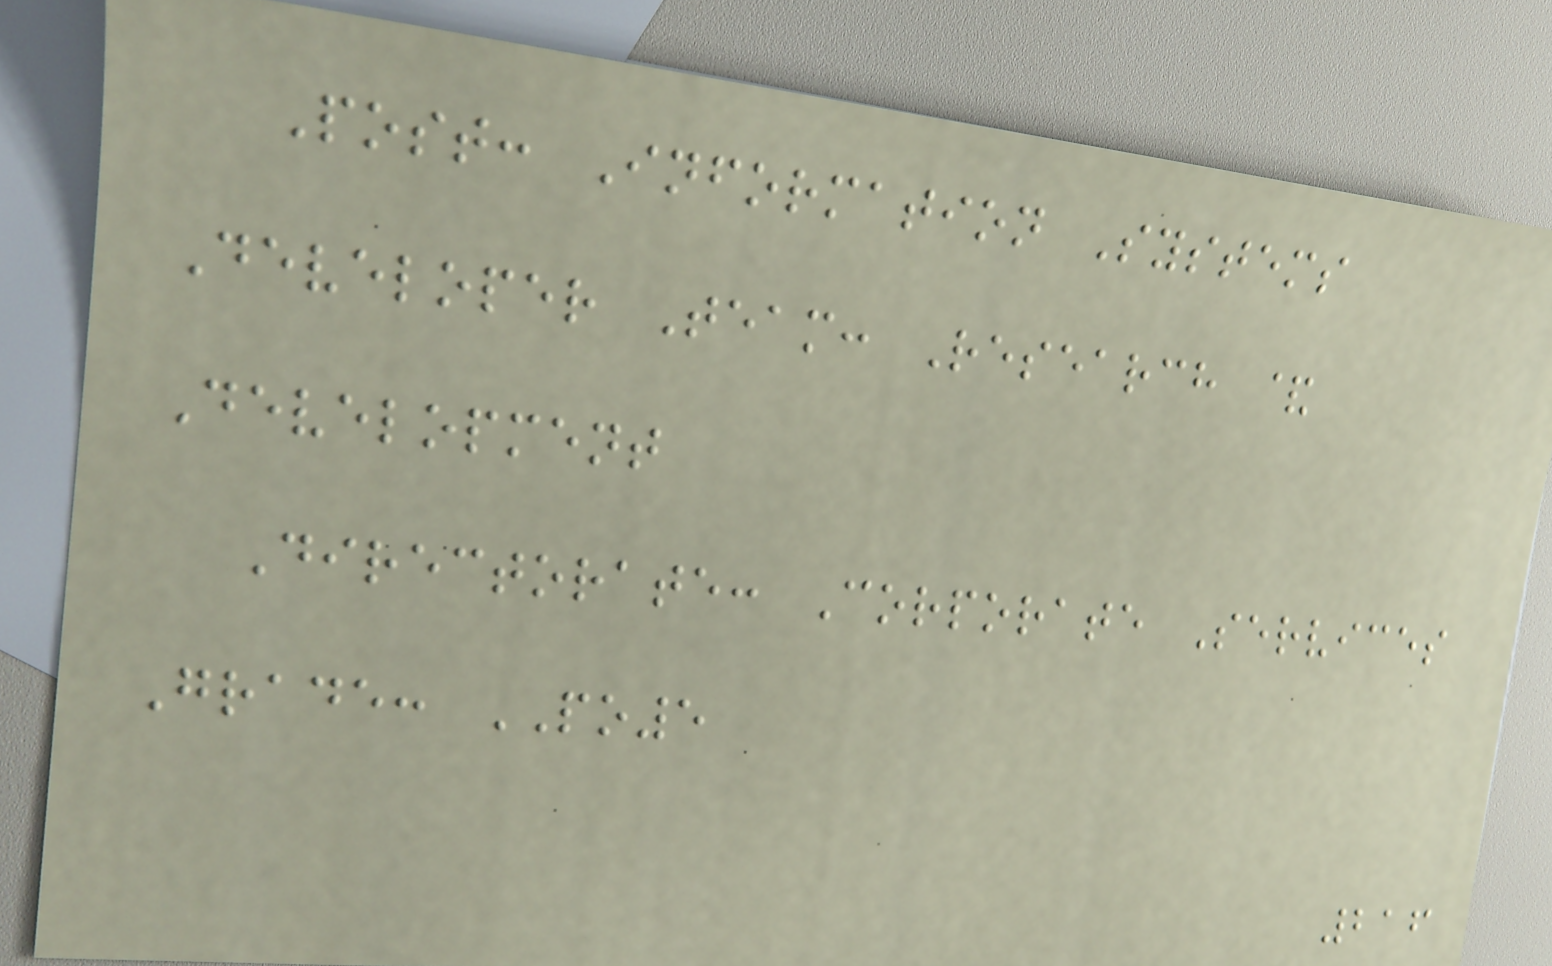Post: Information Systems
Developer Team: Research &
Development
Directorate: Corporate Services
Grade: PO5
216
